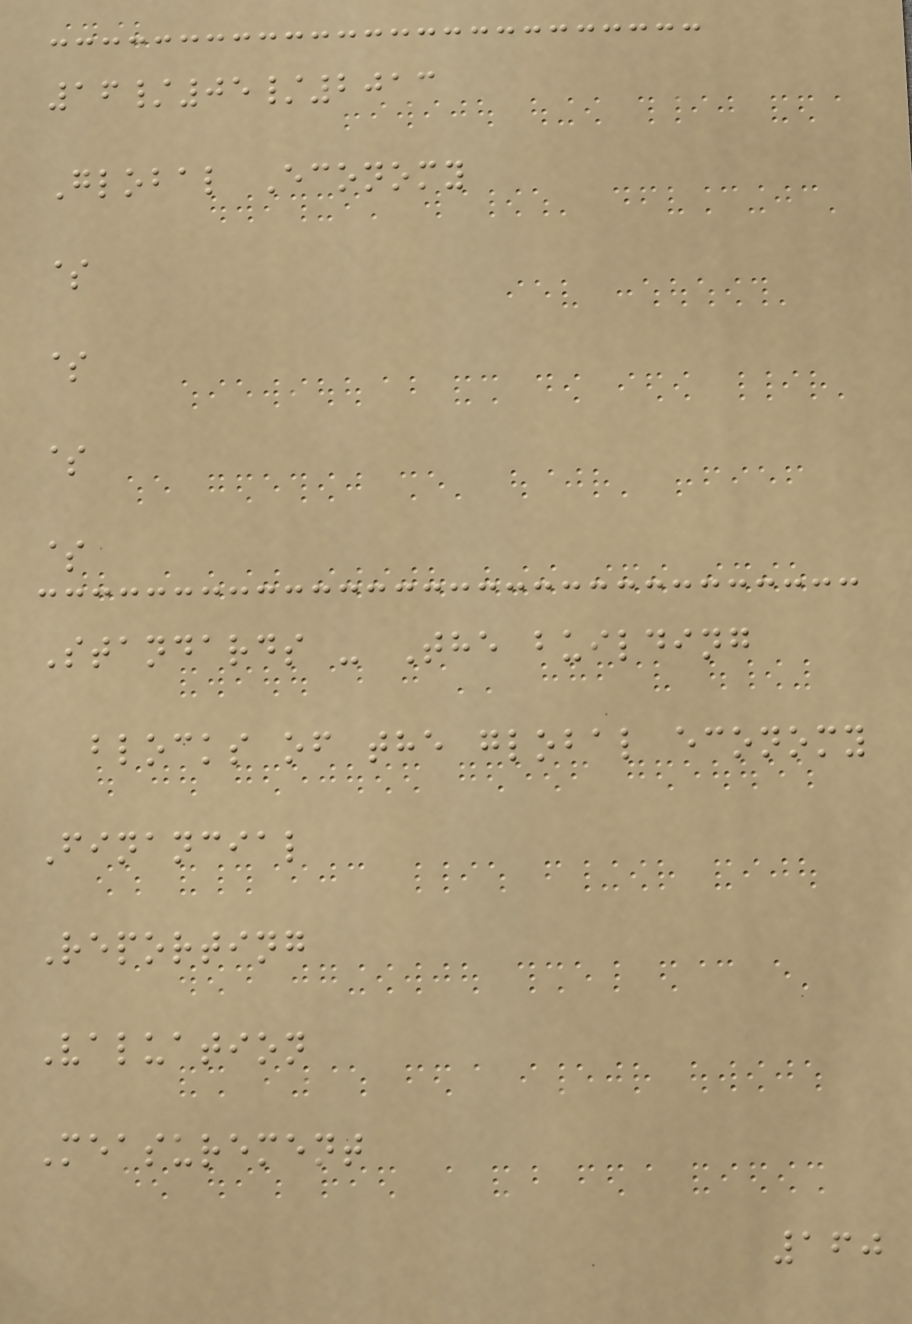16/05/2013
Global Economy
$
$
$
$
Standards - The building
blocks of the global economy
Financial
Reporting
Valuation
Measurement
160
